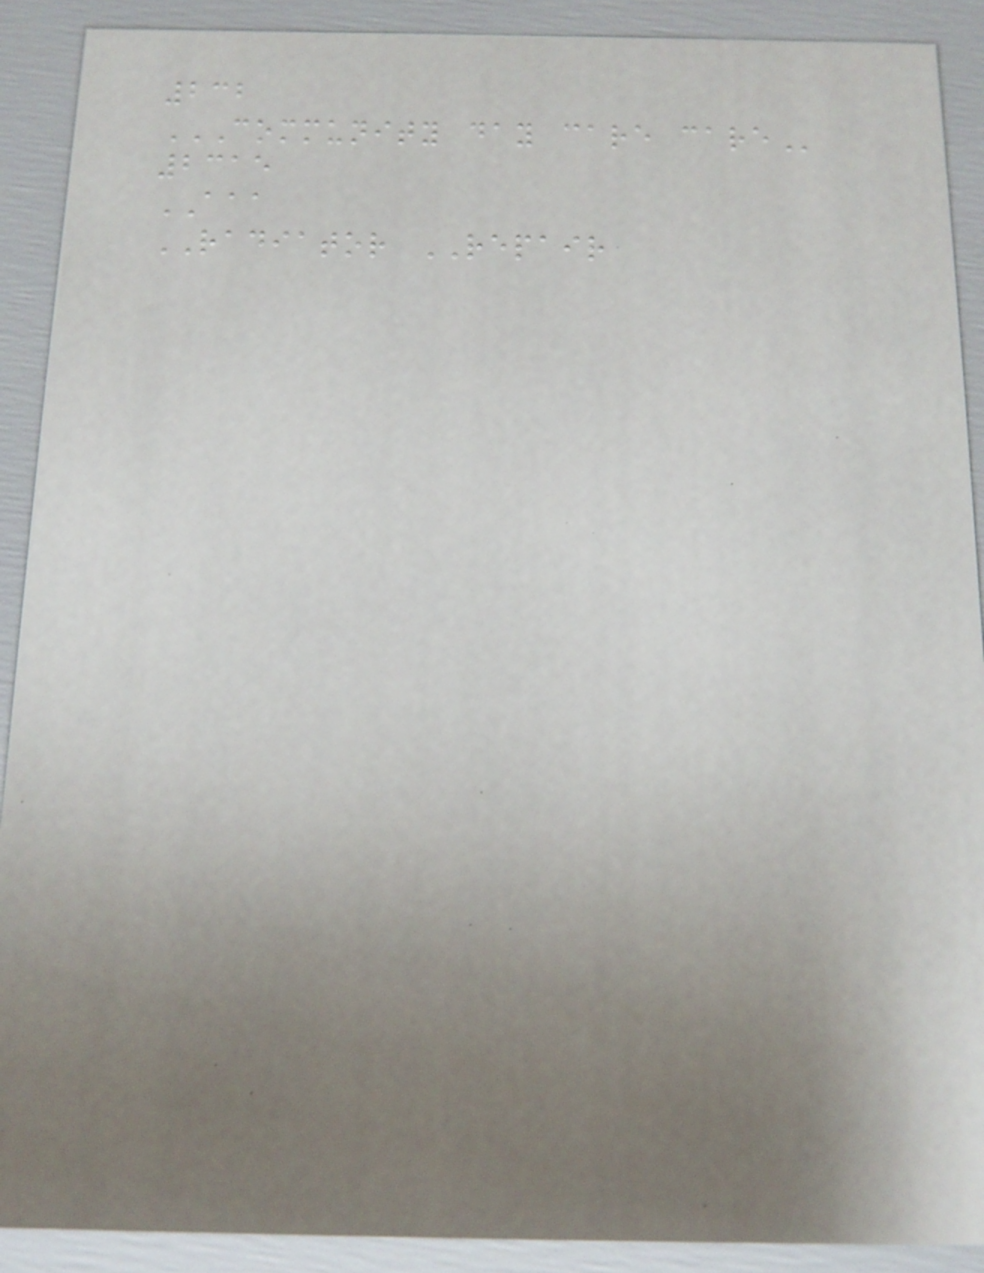232
COMMUNITY DAY CARE CARE
2315
AAA
RADIATOR REPAIR
